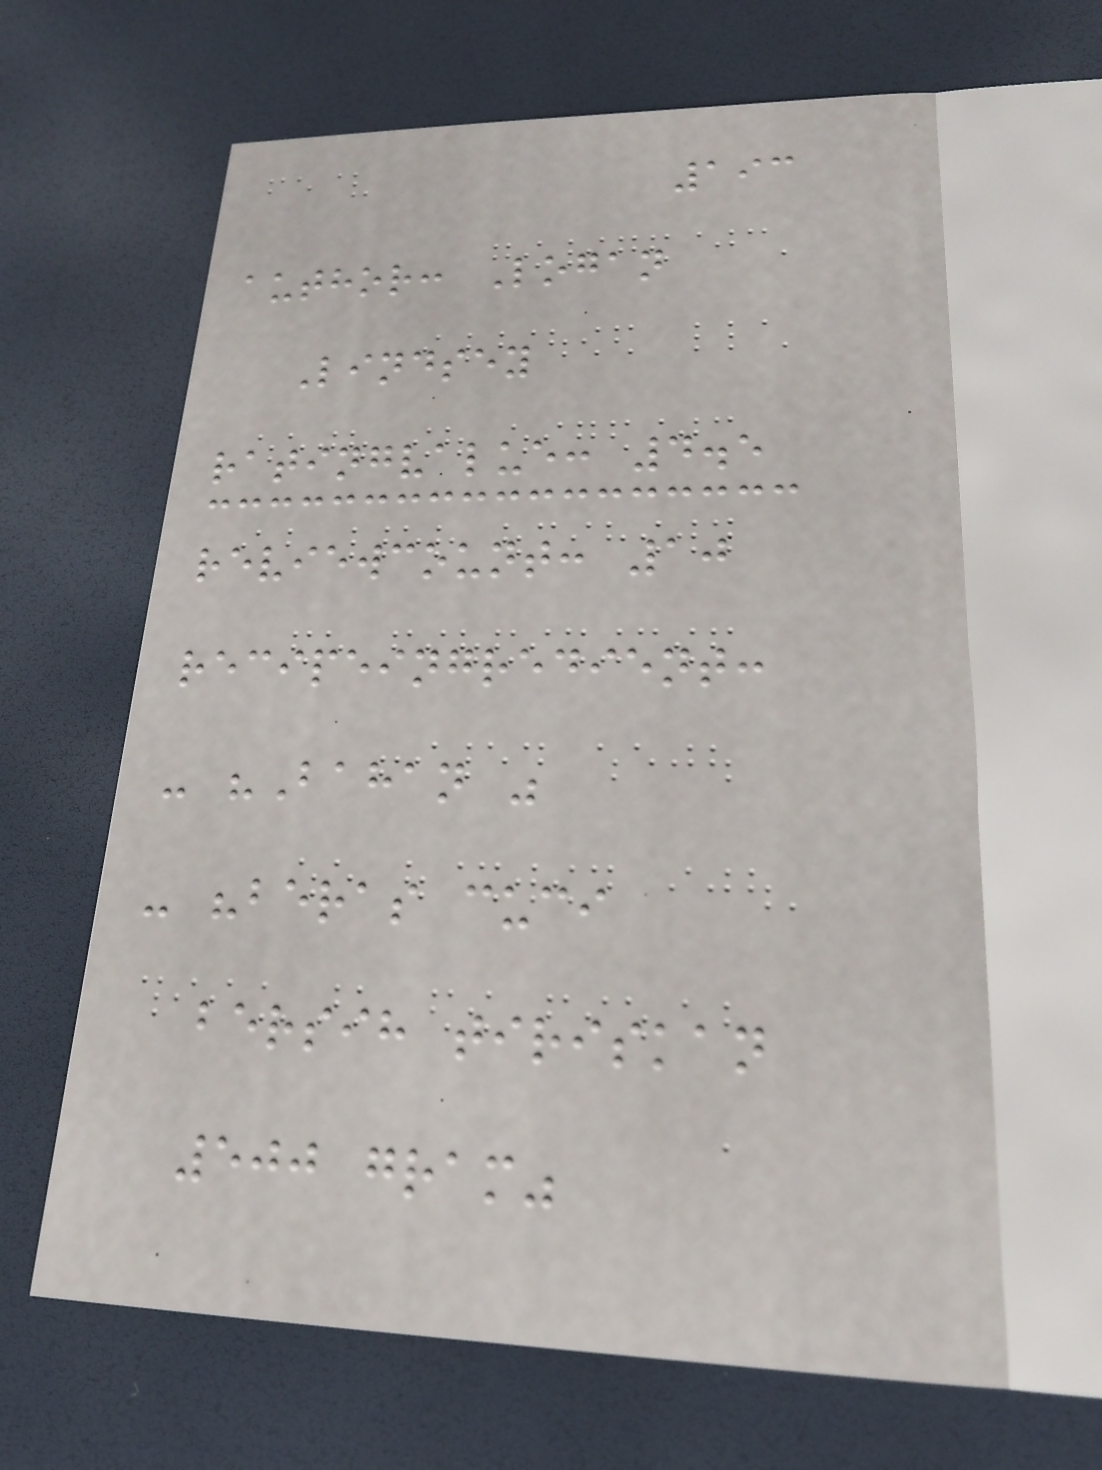193
author: Logan
Lindsey
ratingvalue: 4.5
reviewcount: 10
recipeingredient:
- "Bahan "
- "beras cuci
bersih tiriskan
500 gram"
